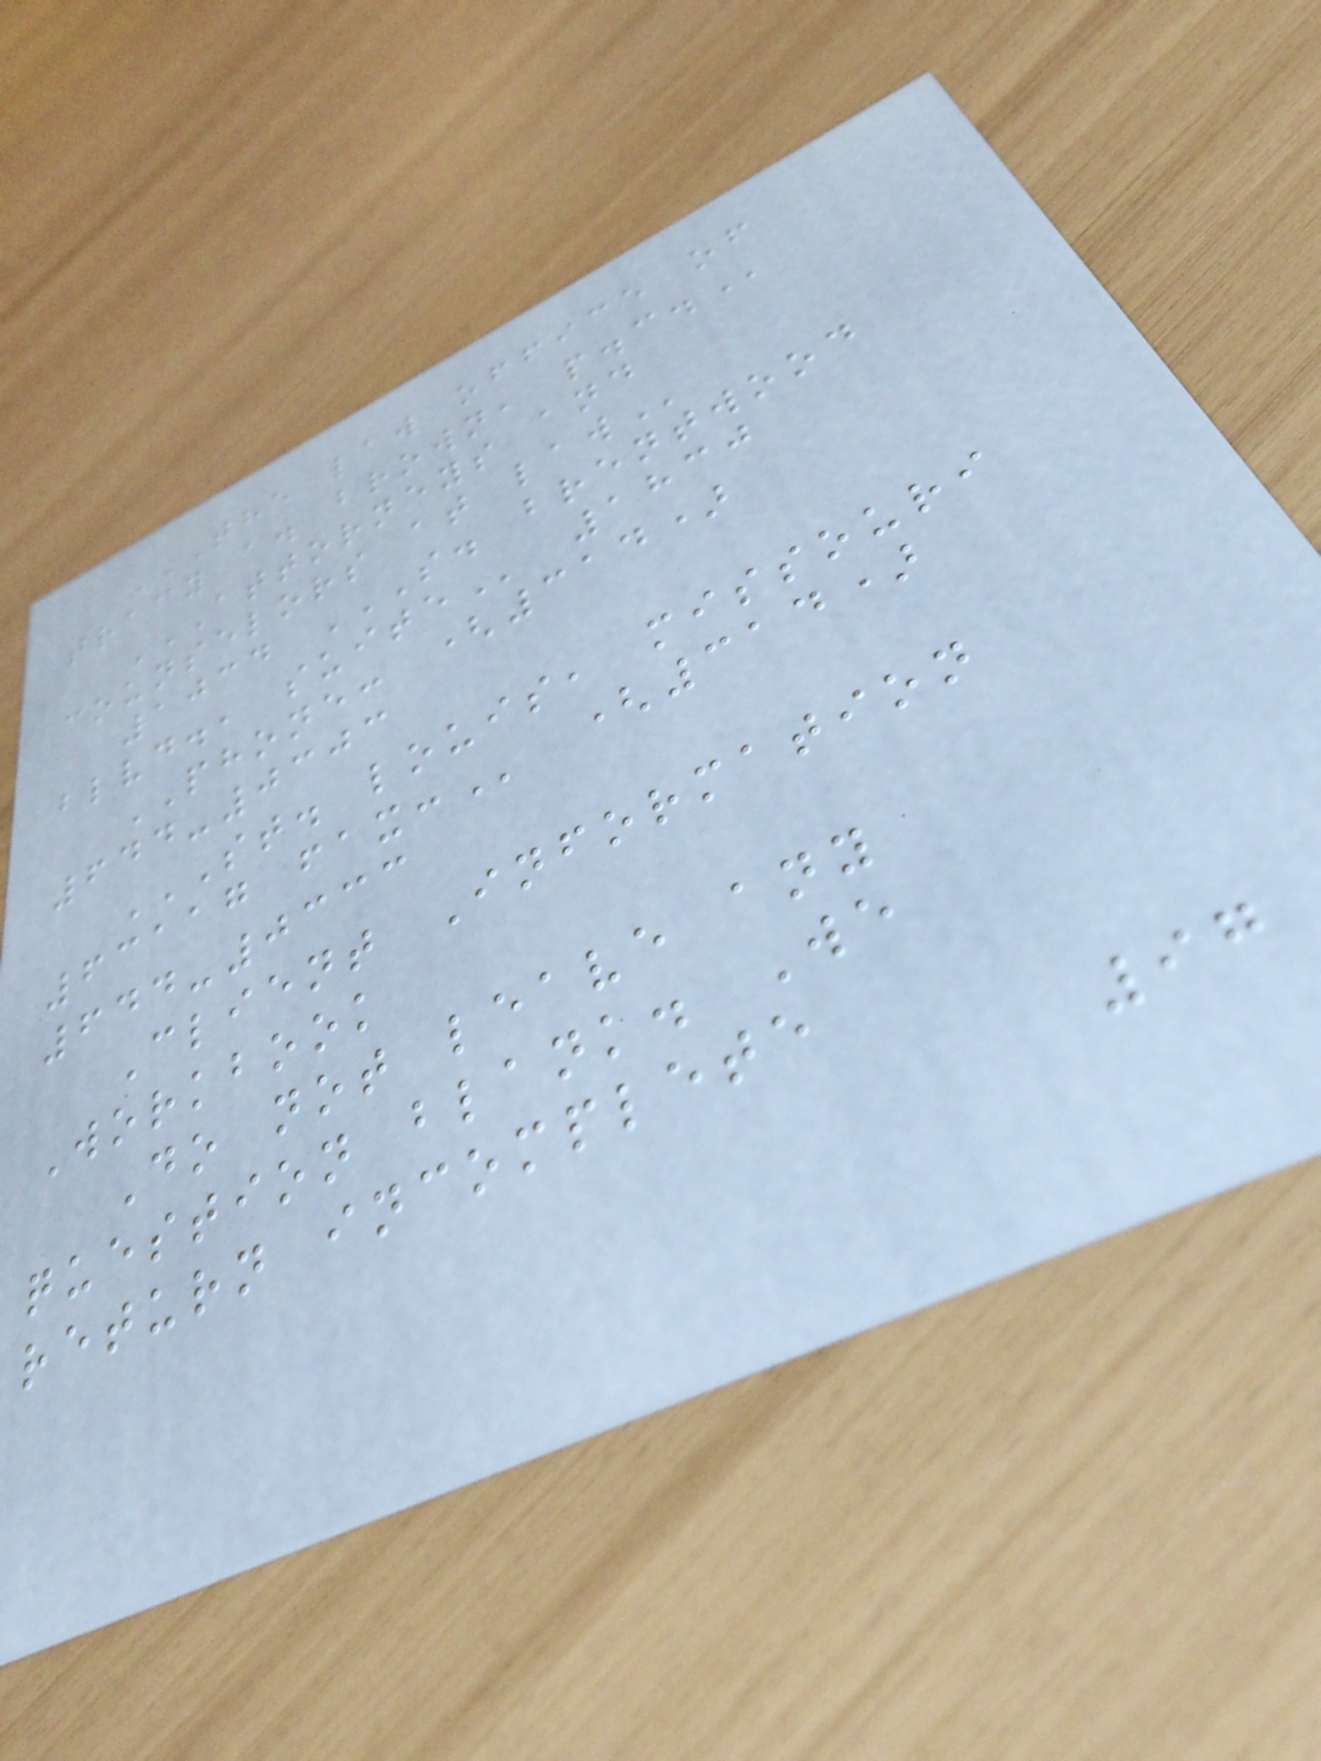THE LAW OFFICE OF
TRACY A. BROWN, P.C.
ATTORNEYS AND
COUNSELORS AT LAW
1034 S. BRENTWOOD
BLVD., SUITE 1830
PHONE: (314)
644-0303
ST. LOUIS, MISSOURI
63117 FAX: (314)
644-0333
Client Information
Workbook
Do not leave any
question blank. We
return incomplete
97
